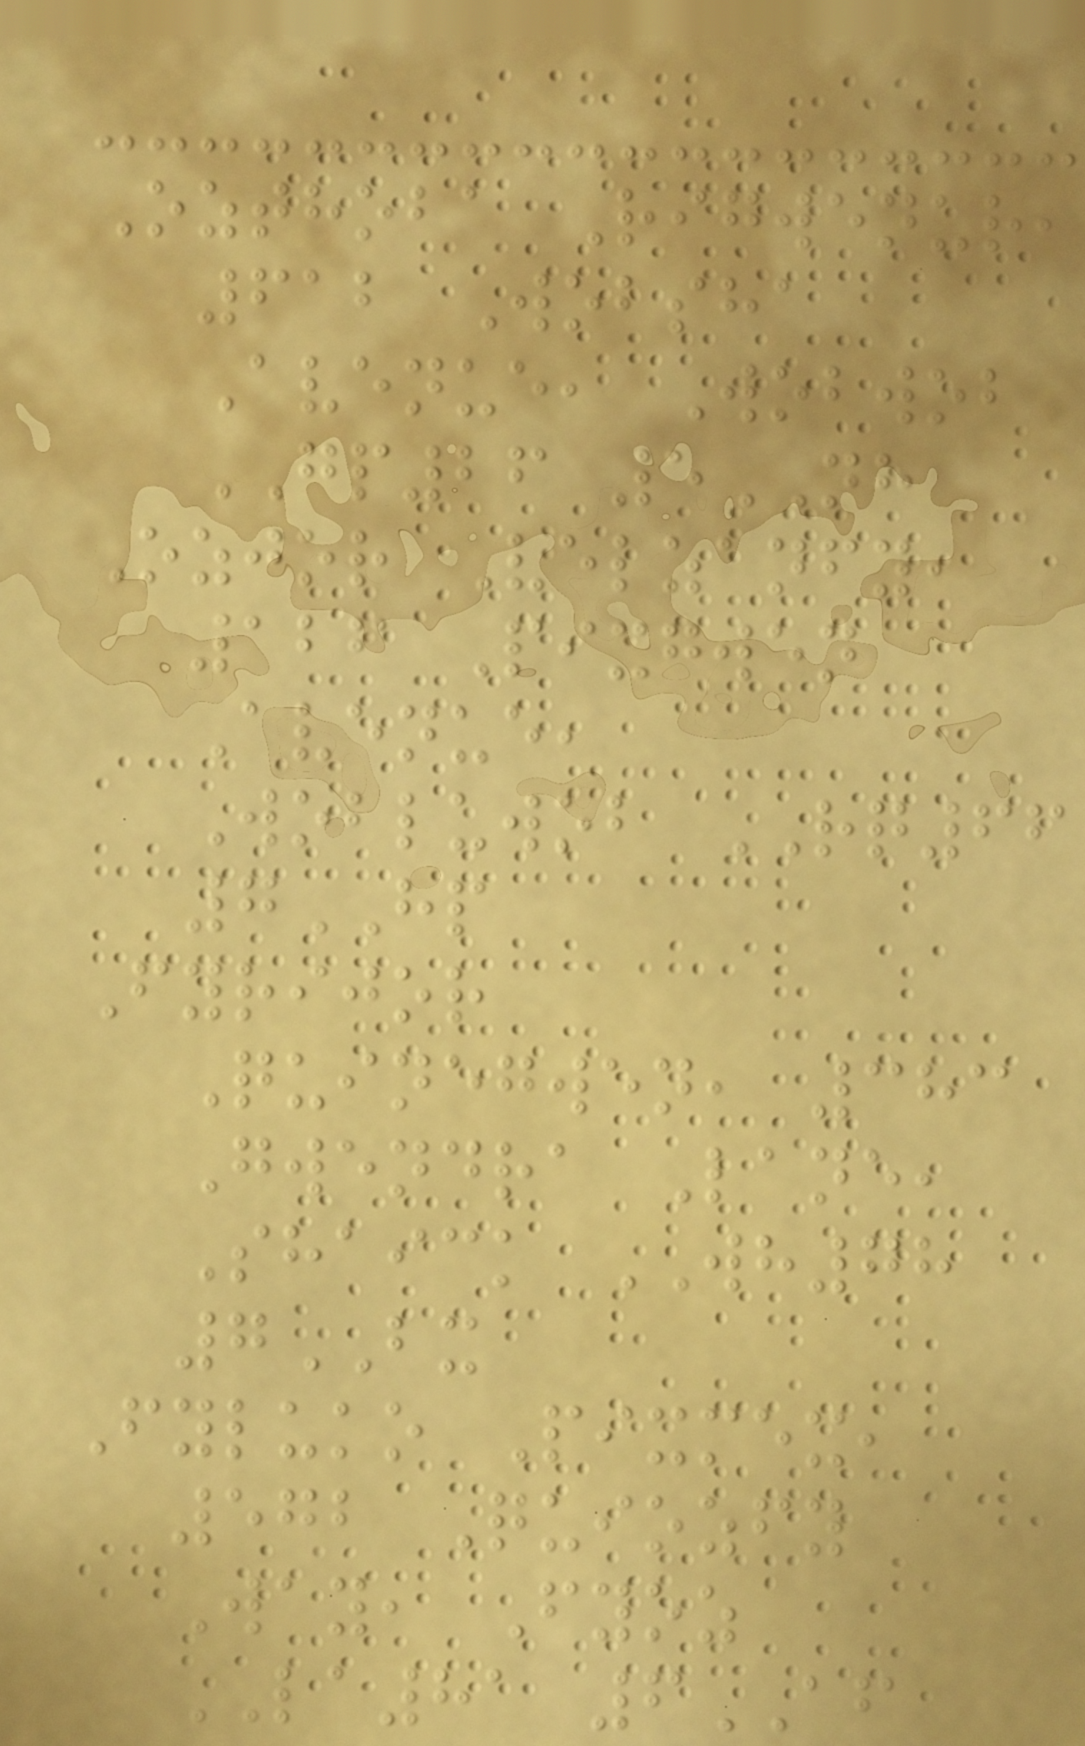Ozthoba Rigwenur,
612 Wobsha
Avenue, Wobwob
GP26 5NH
Ozjor Velzanfy,
126 Pixgwen
Avenue,
Wobluwob RQ66
7HP
Fyrijor
Quinegwen, 383
Gwendra Lane,
Shaick WH78
7BX
Fyluko Pixmex,
572 Quiozfy
Way, Fyoz
LA81 6AF
